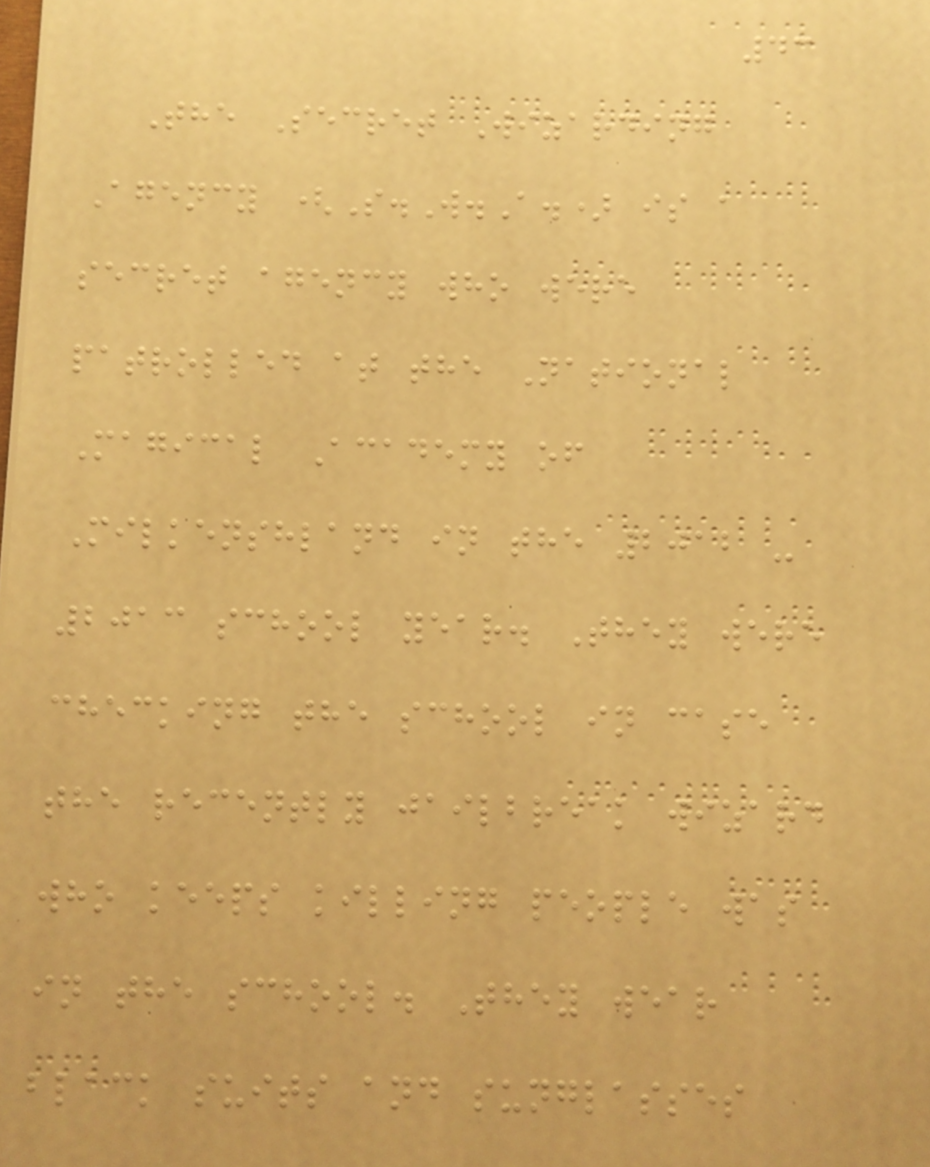43
The Secret Wizarding
Agency (S.W.A.) is a
secret agency who were
patrolled at the National
Magical Academy of
Milkenshland in the 2012 -
2013 school year. They were
checking the school in case
the recently jailbreak wizard
who keeps killing people was
in the school. They wear
black suits and sunglasses
